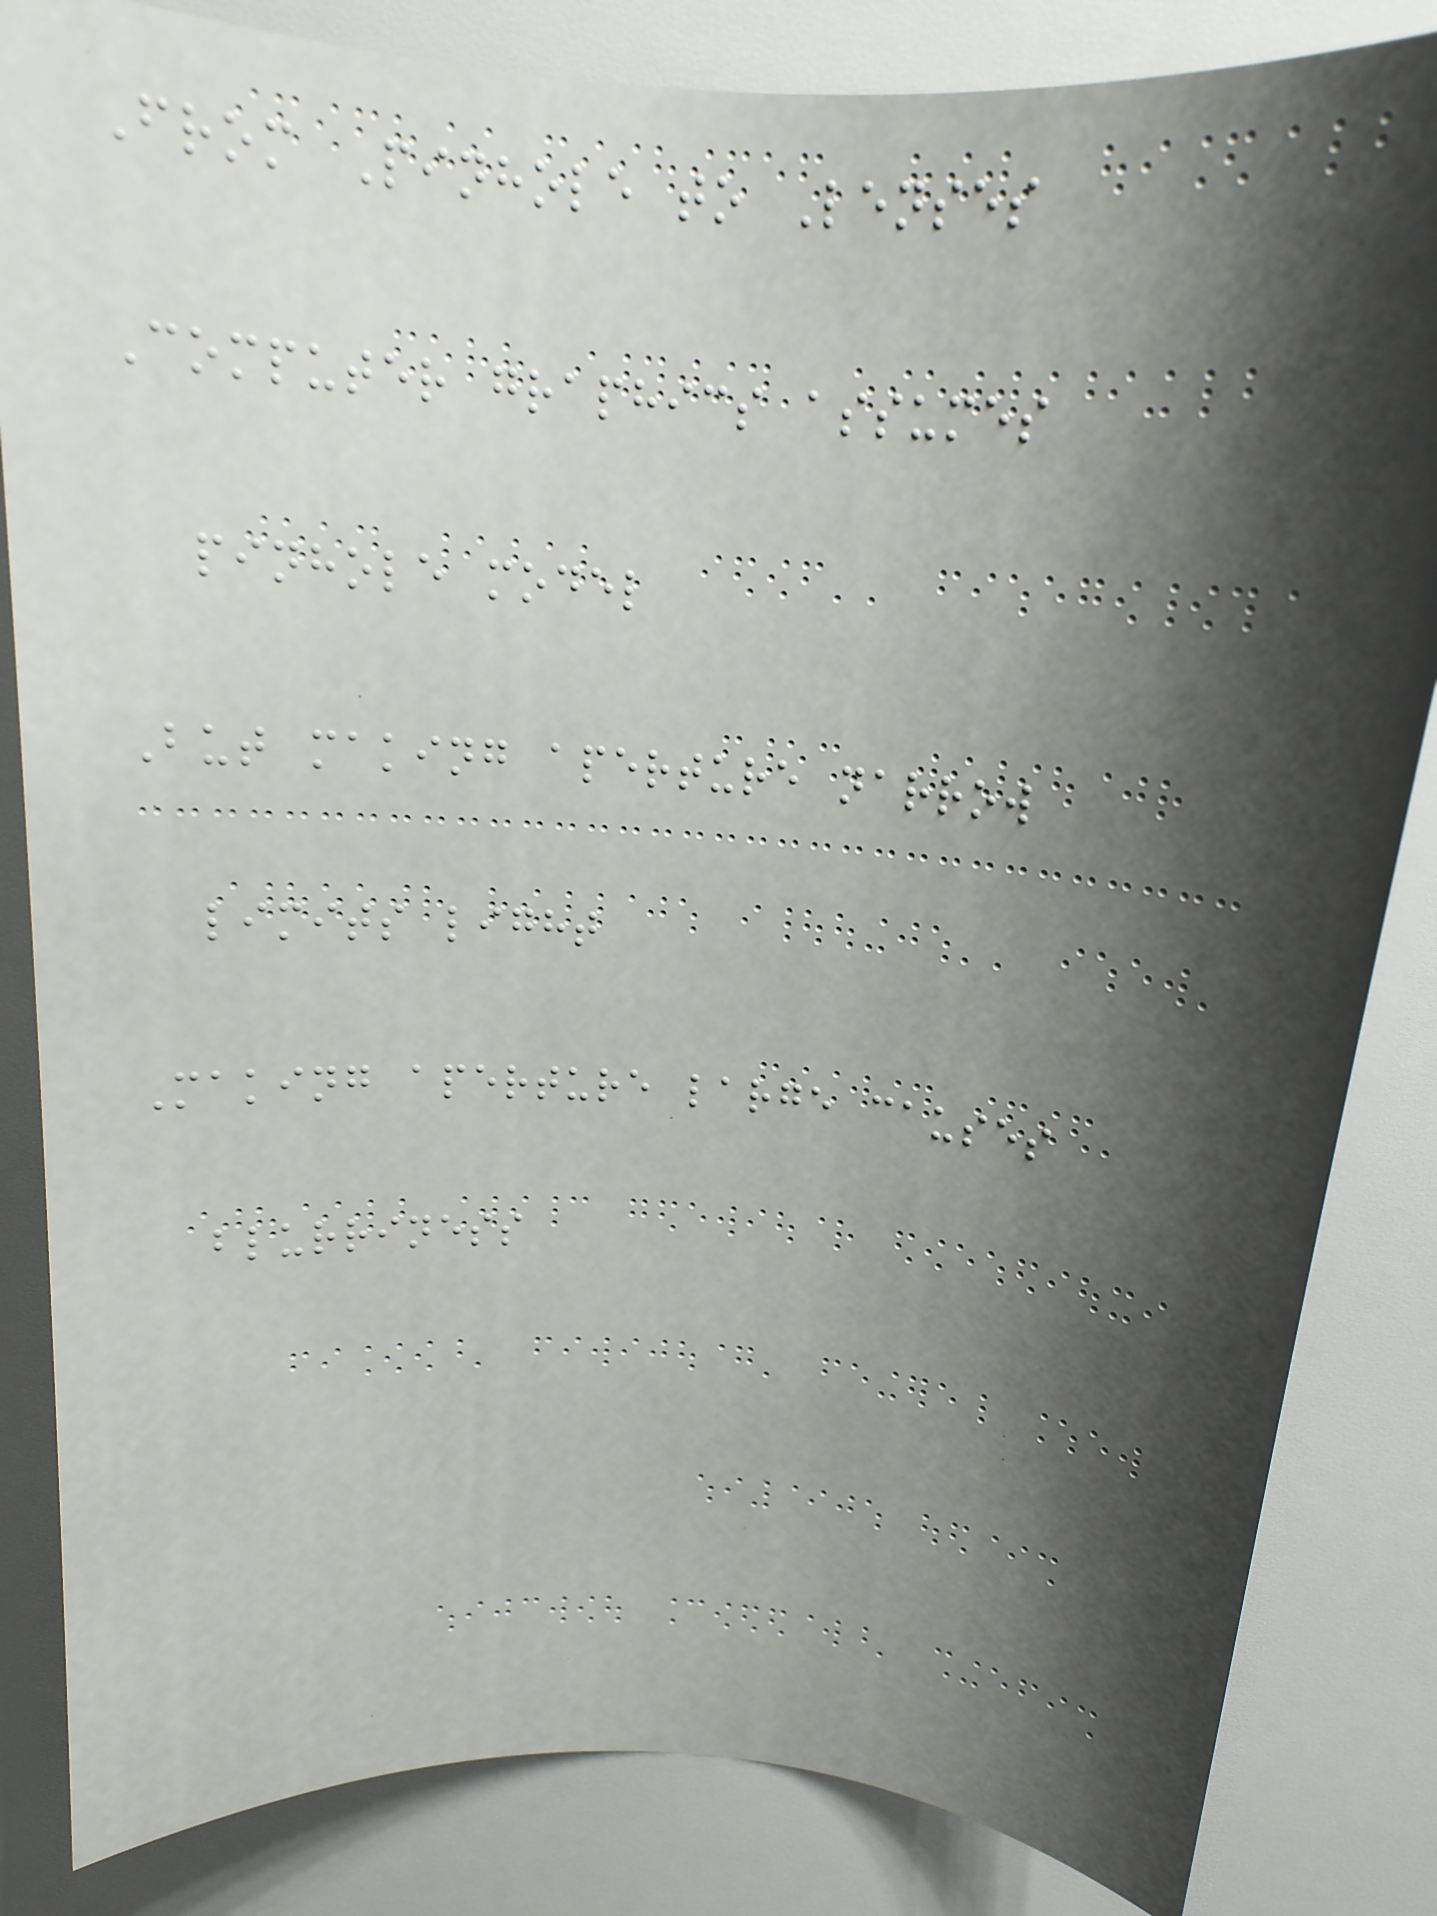From Pinhole to Lenses
Computer graphics assumes
pinhole model
But making aperture narrow
limits light
Making aperture large causes
blurriness
